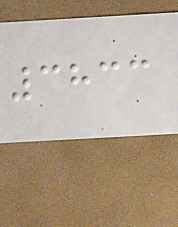3833
